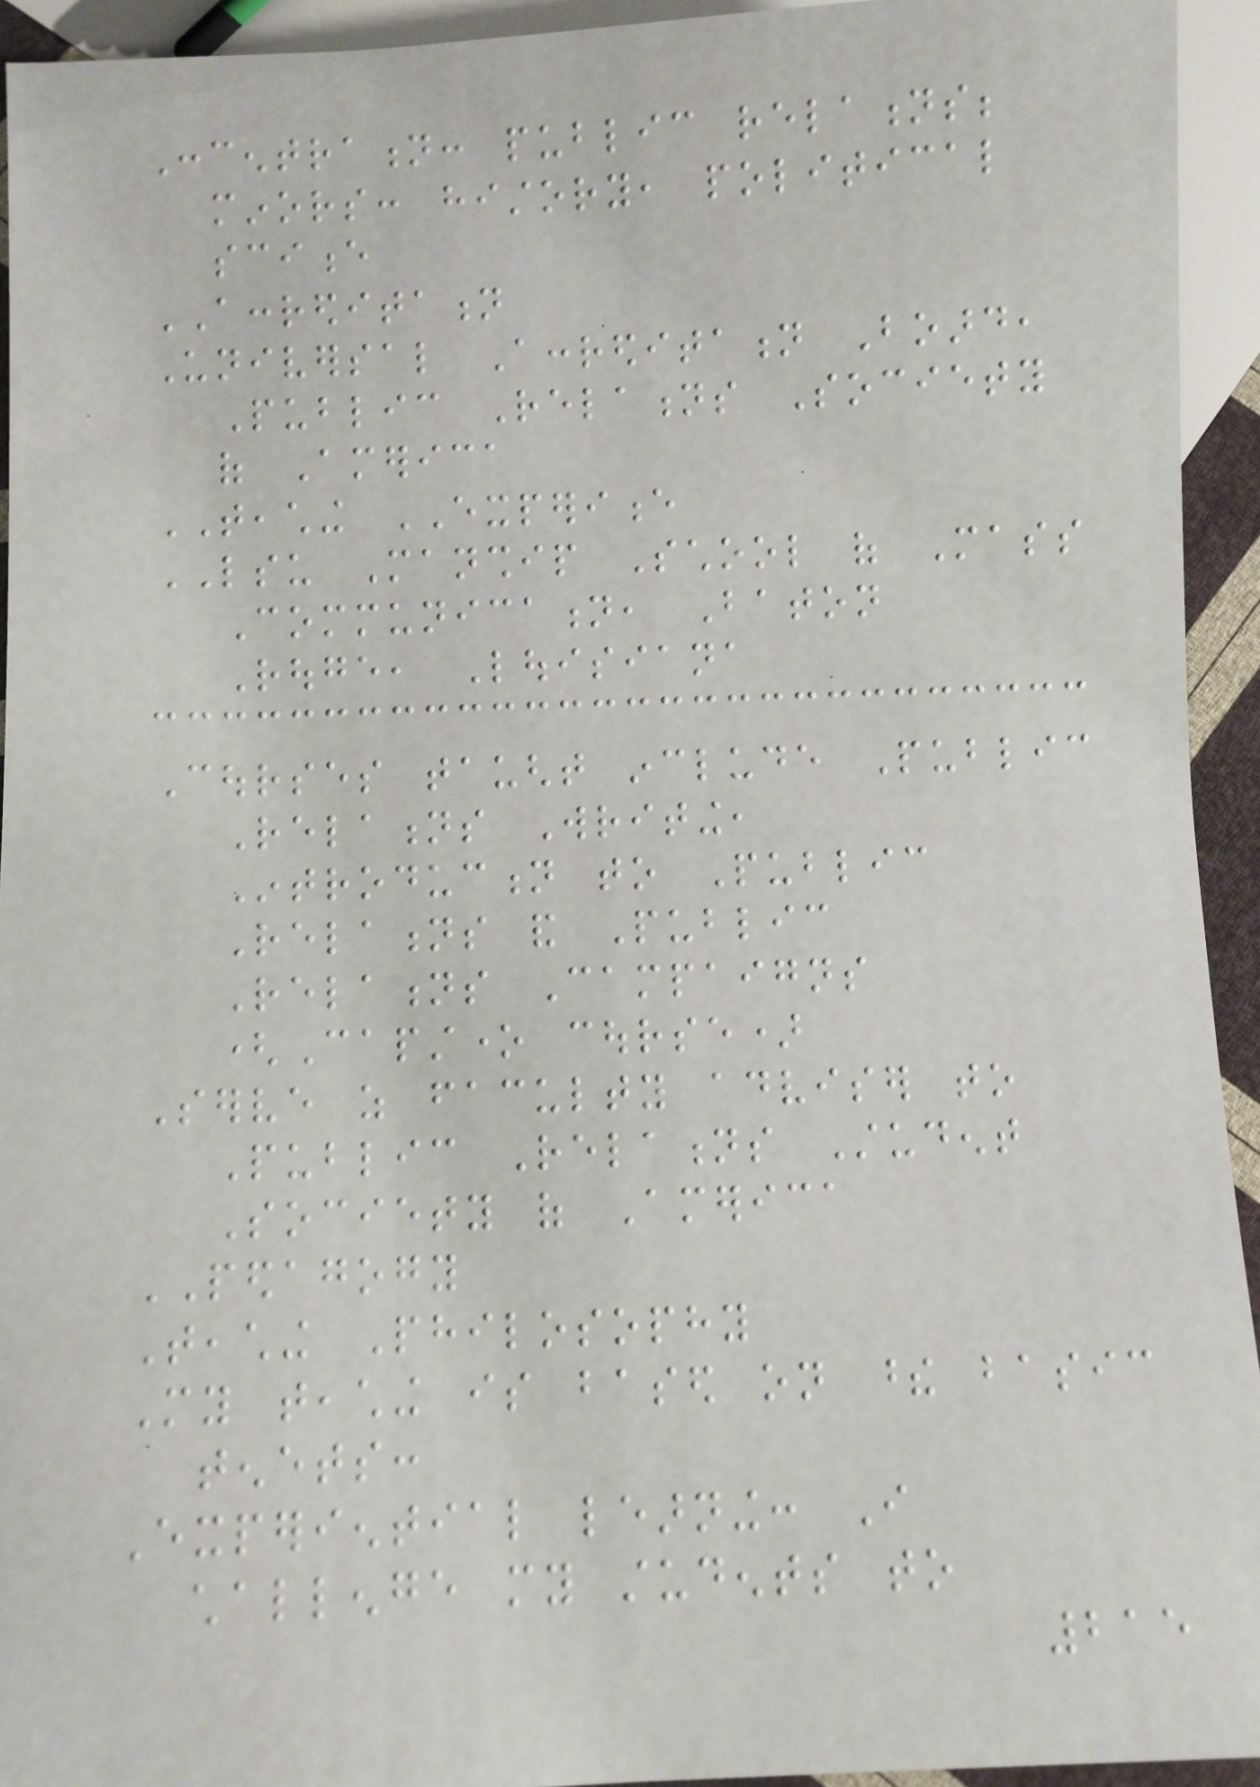Concentration: public relations;
minors: history, political
science
ACCREDITATION
Universal Accreditation Board,
Public Relations Society
of America
TEACHING EXPERIENCE
LSU Manship School of Mass
Communication, Baton
Rouge, Louisiana
Courses taught include Public
Relations Writing,
Introduction to Public
Relations and Public
Relations Campaigns
(Capstone course)
Serve as faculty adviser to
Public Relations Student
Society of America
PEDAGOGY
Teaching Philosophy
My teaching is based on these basic
tenets:
Experiential learning: I
challenge my students to
215
